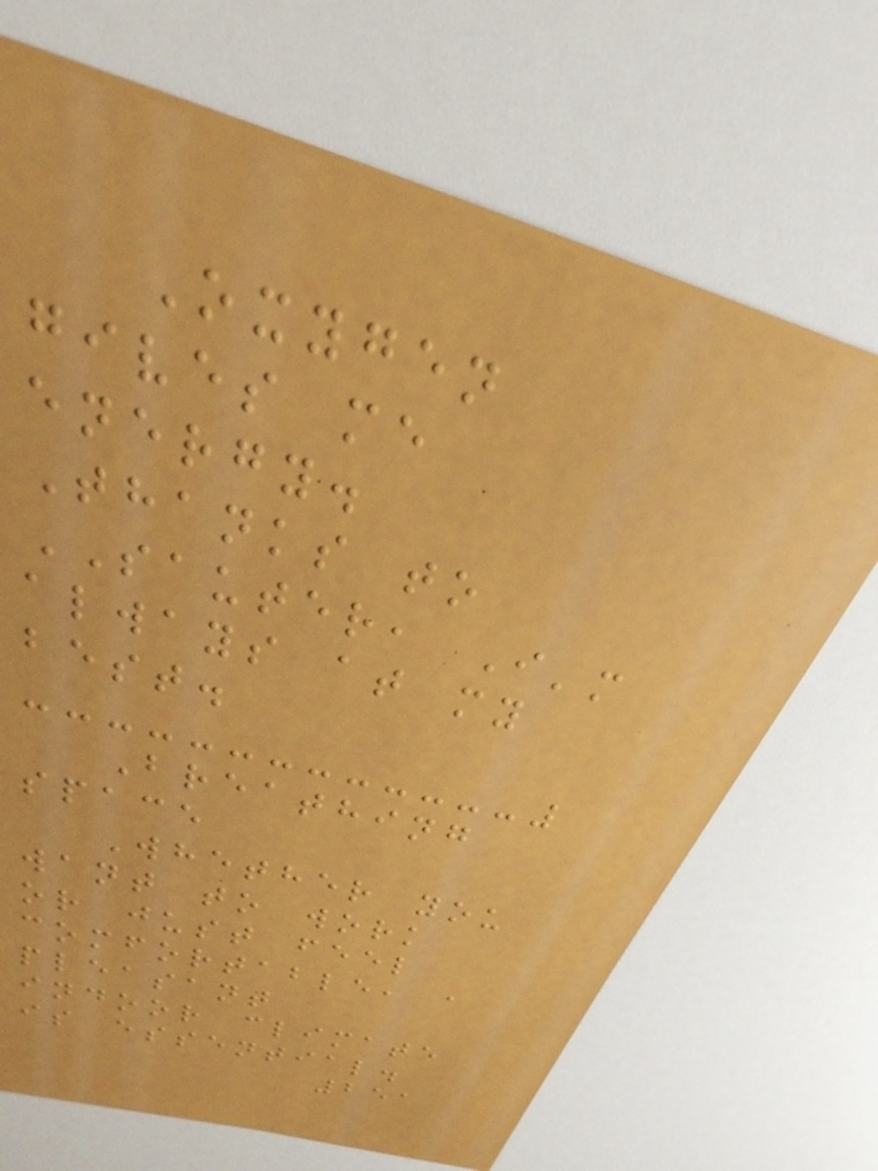Oxygen
gives me
energy.
Thanks to
SAUTER, I'm
always at my
best.
Breathing
space
Whether you
want to work
or just feel
comfortable, a
pleasant
indoor climate
is essential.
251
